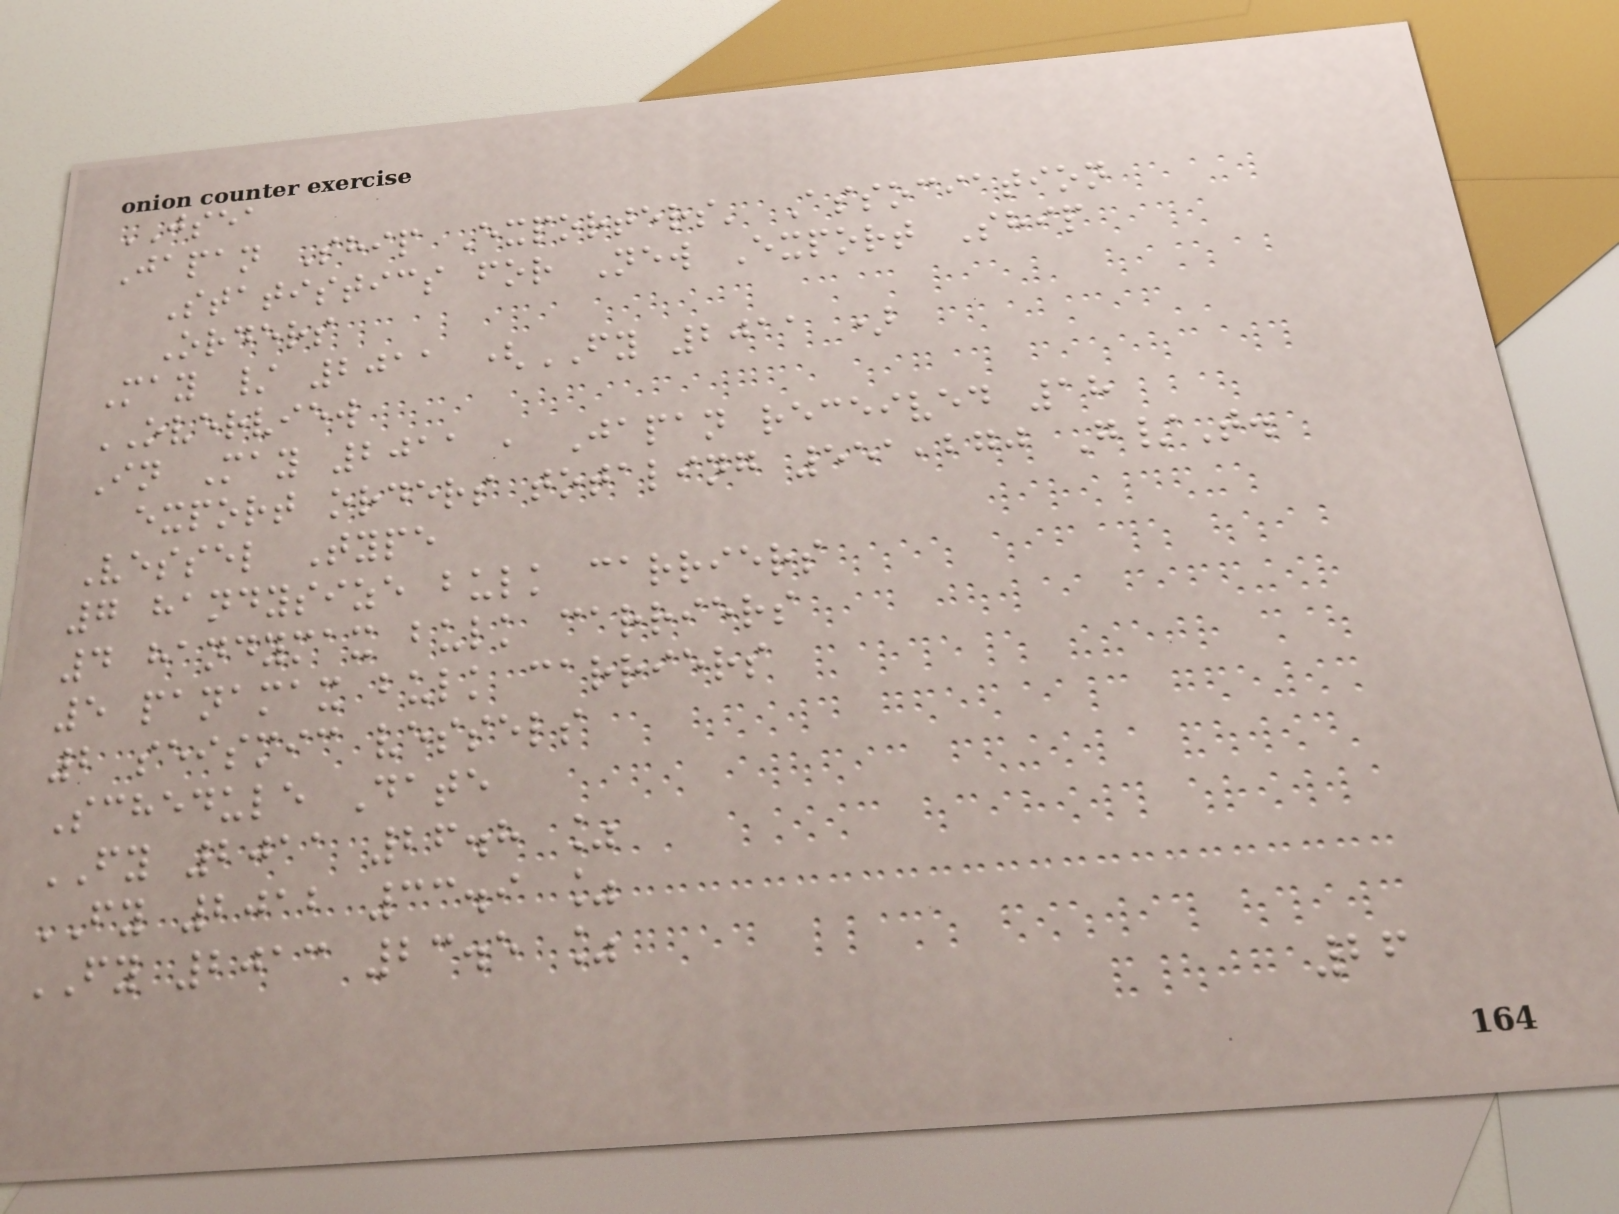JSEA
Japan Ship Exporters' Association
Statistics for New Export Ship
Orders
May / 2011 (FY 2011 )
OVERVIEW
In May 2011 , Japan received 18
export orders totaling 551,270 G/T.
Vessel Type
7 handysize bulk carriers
4 handymax bulk carriers
5 panamax bulk carriers
2 seismic vessels
Schedule Date
FY 2011 26.8 %
FY 2012 33.9 %
FY 2013 23.5 %
26
